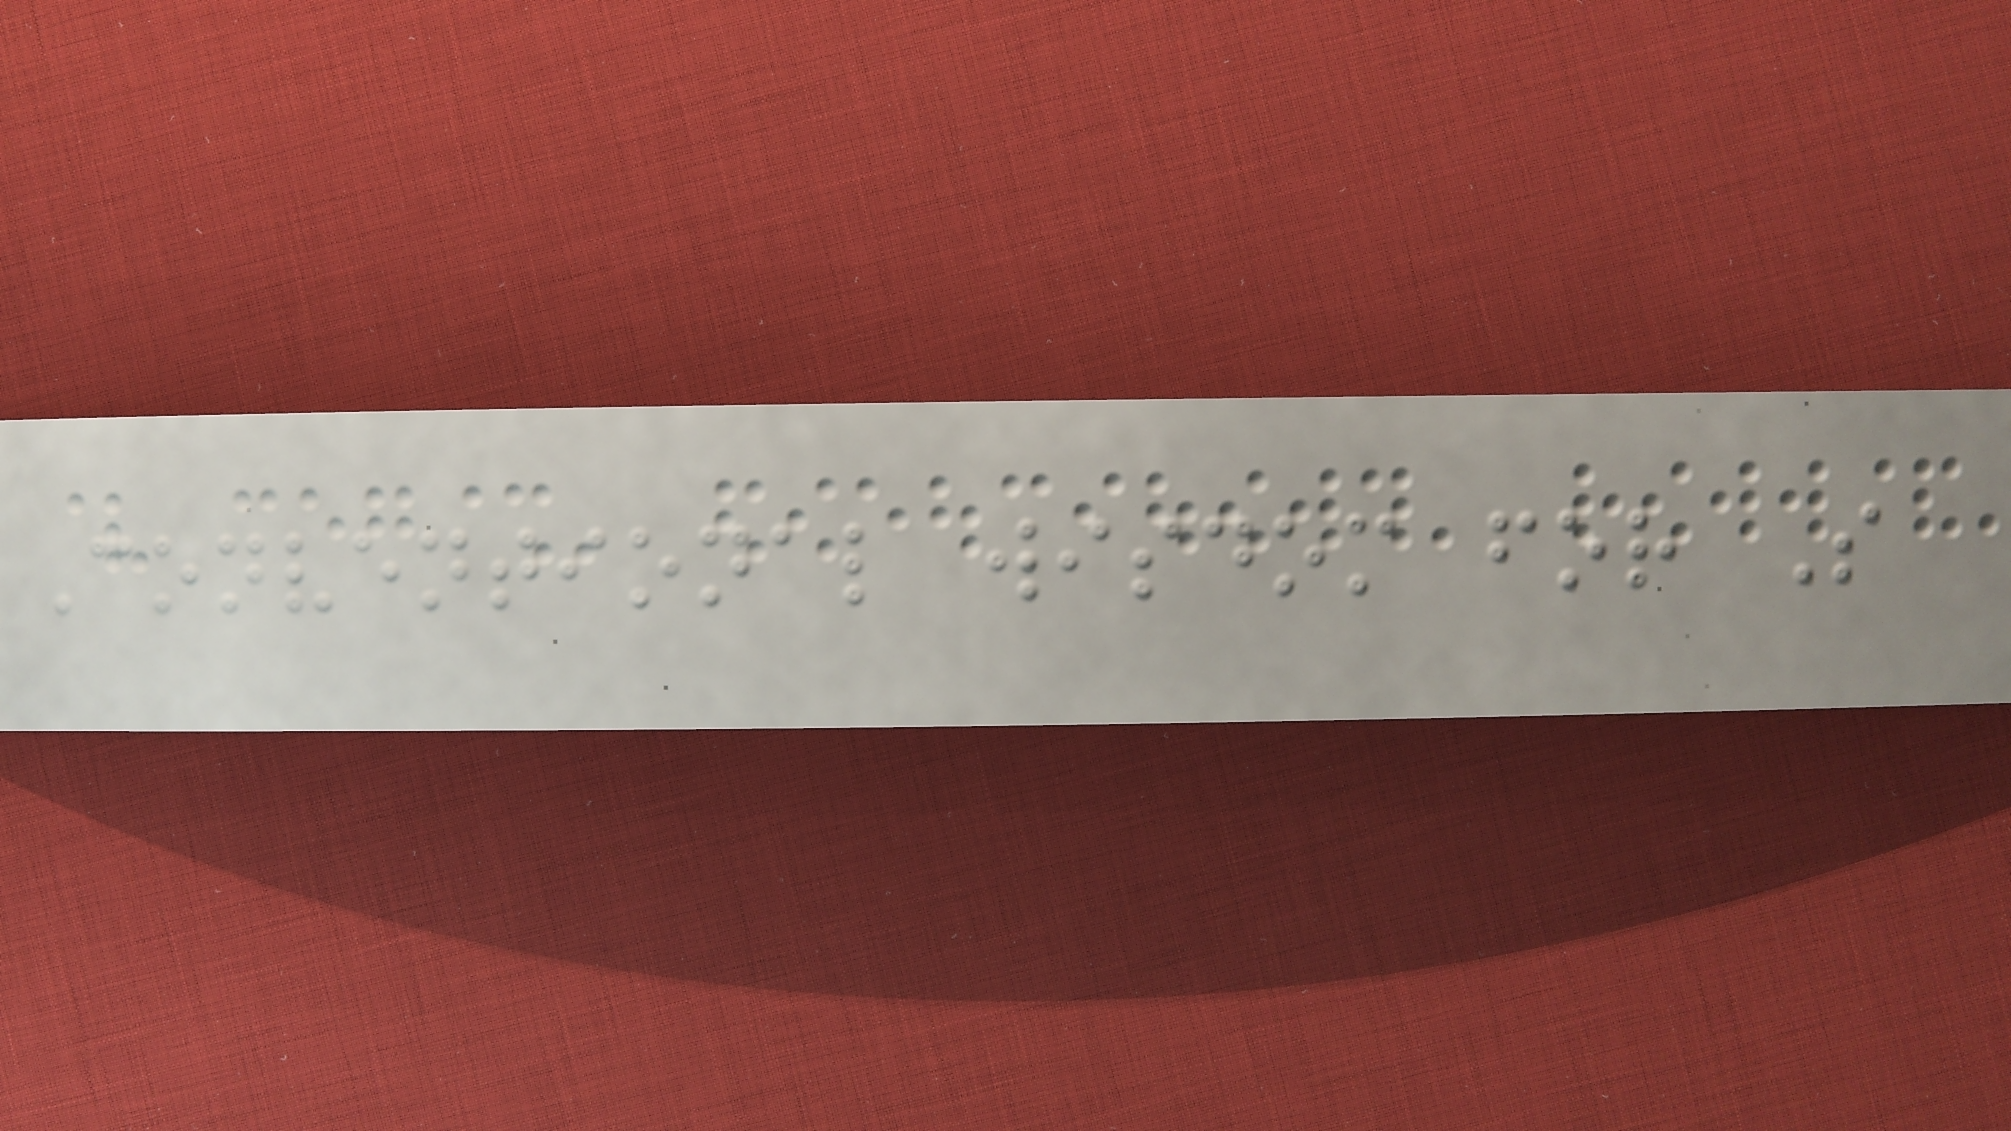Conventional wisdom for S
